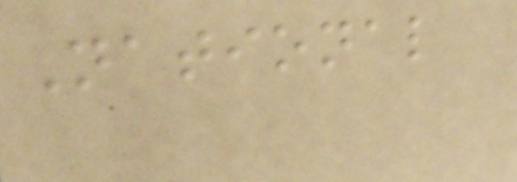National
